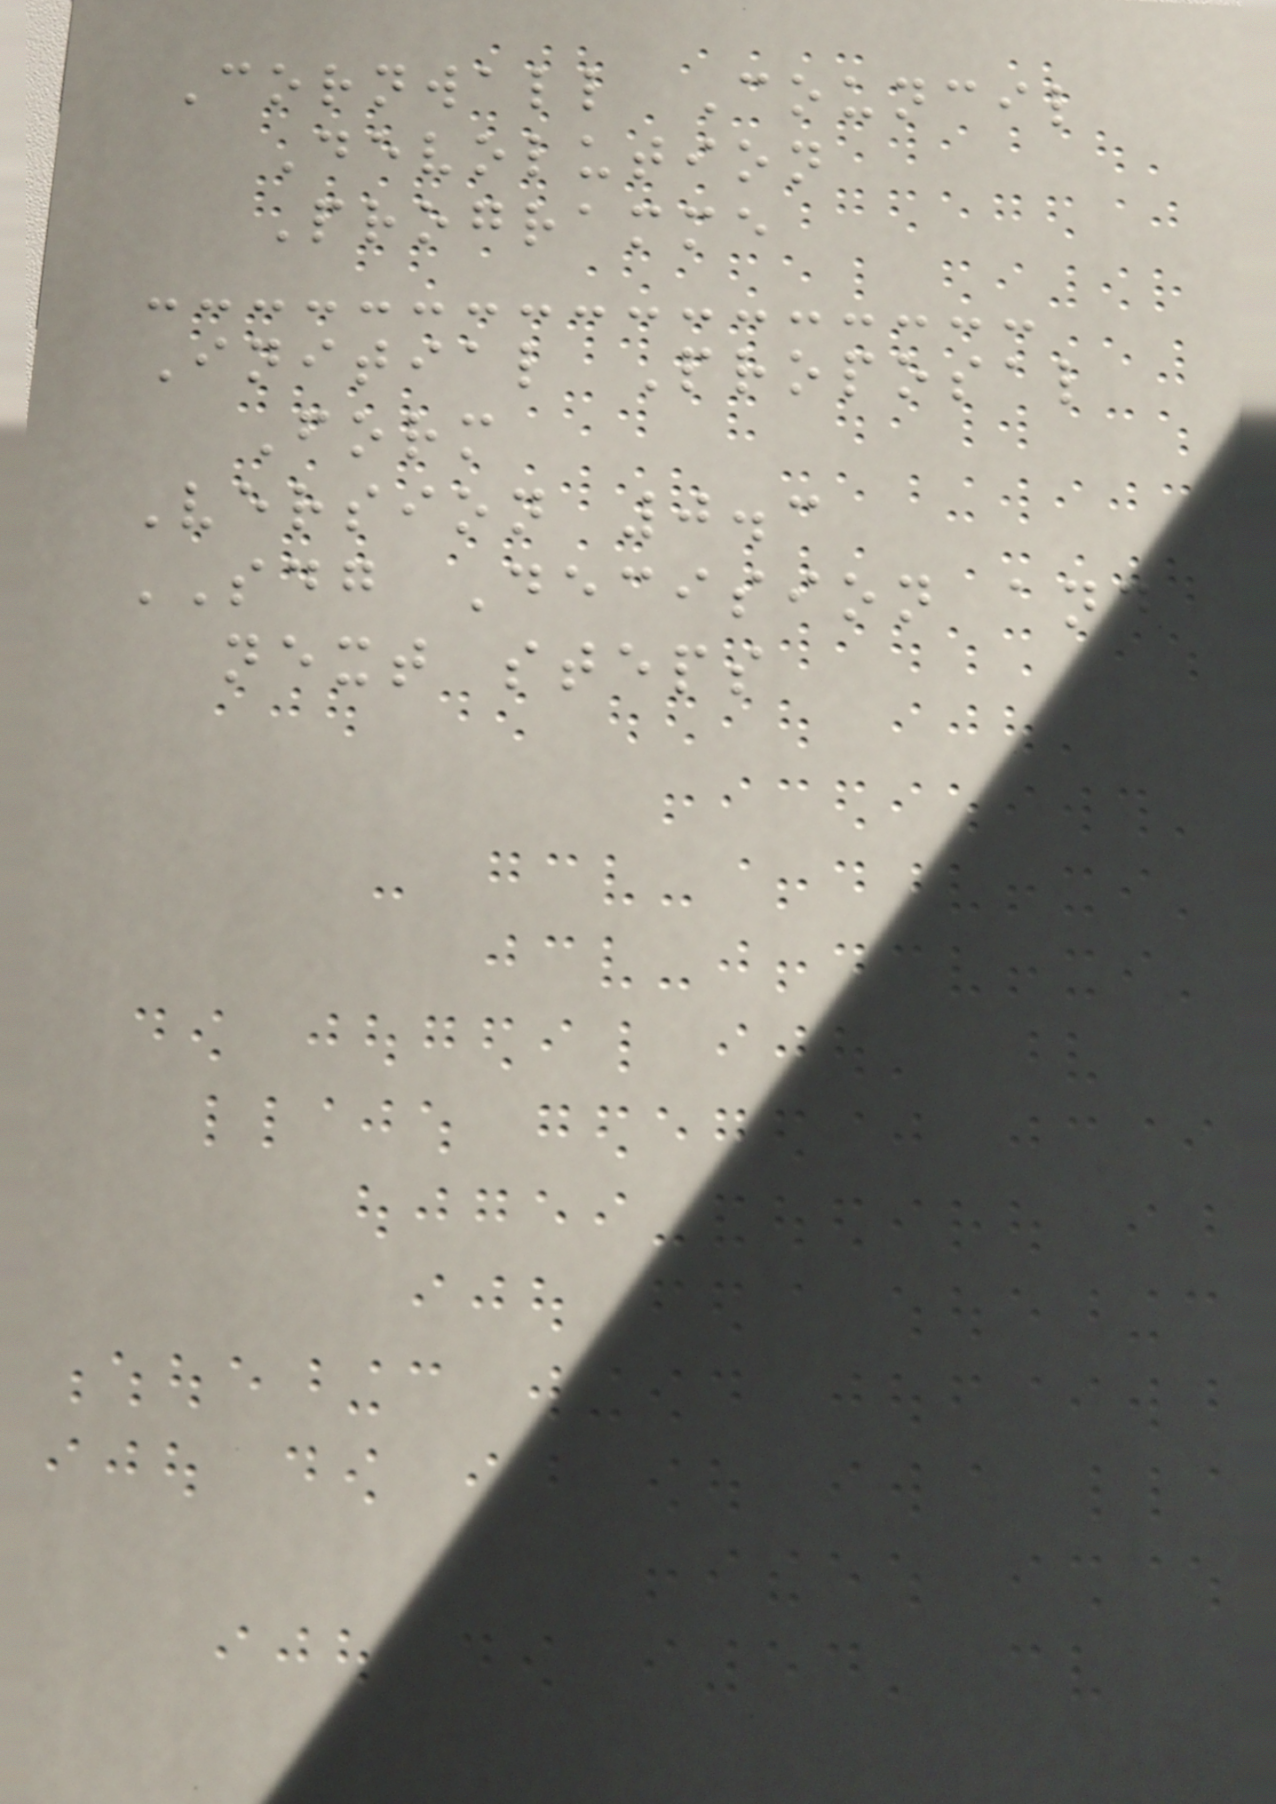Cornwall Council
Devolution
Programme
Initial Proposal
Form
Version 0.3
SDG Decision and
next steps
